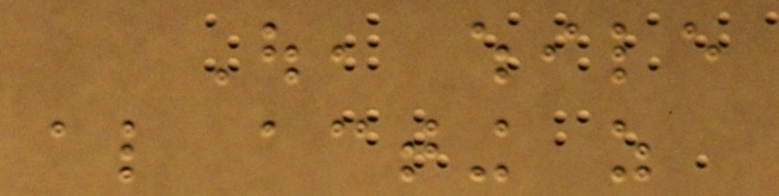Out, while
also acting as
